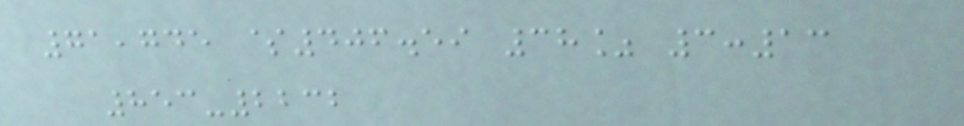71,745 $406.59 38% 3:13
853-2232
